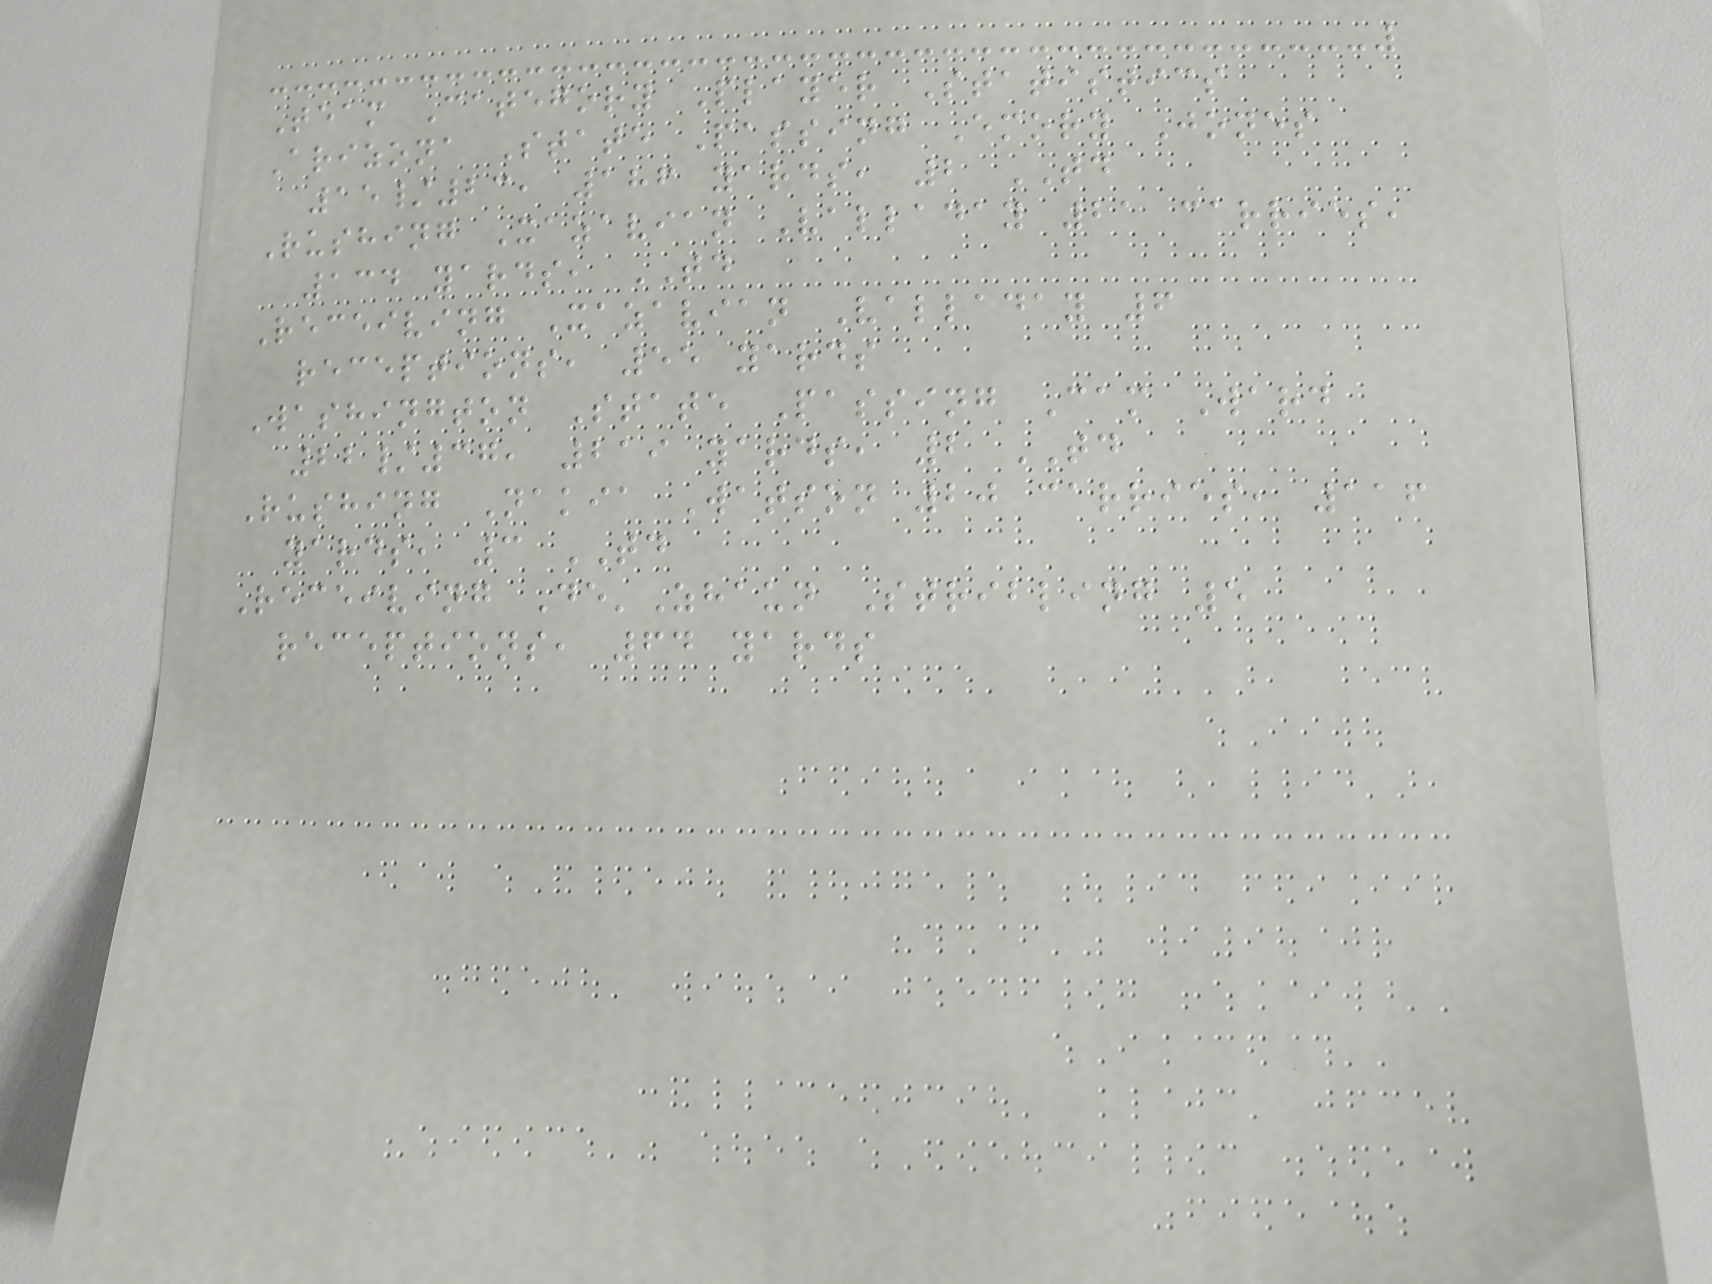Team Category Player Statistics
Arizona State Passing Emory Jones
15/23, 186 yards, 2 TD
Rushing Xazavian Valladay 21 carries,
134 yards, TD
Receiving Xazavian Valladay 6
receptions, 55 yards
Washington State Passing Cam Ward
22/37, 219 yards, 2 TD
Rushing Nakia Watson 20 carries, 116
yards, 3 TD
Receiving De'Zhaun Stribling 5
receptions, 64 yards
